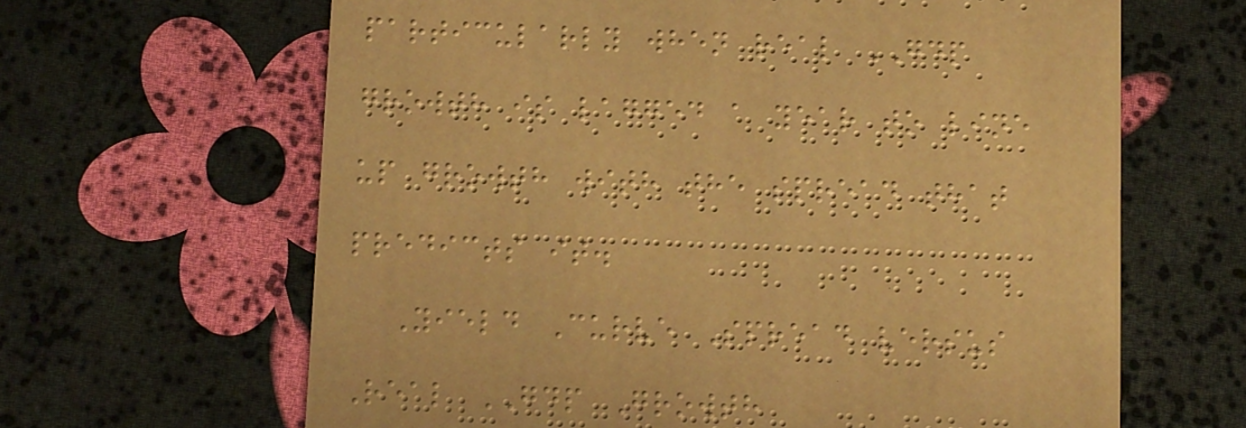particularly when real GDP
growth is lagged a year to line
up growth with the spread that
predicts it.
Yield Curve Spread versus
Real GDP Growth
